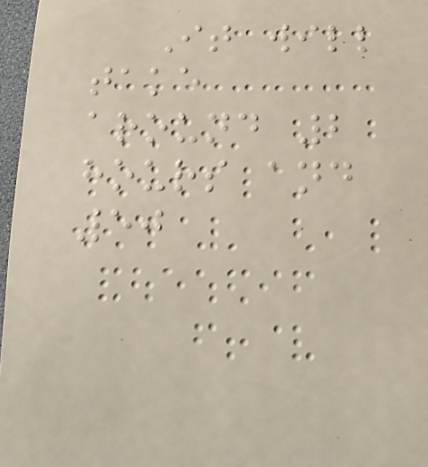It will
take
around 2
hours and
50
